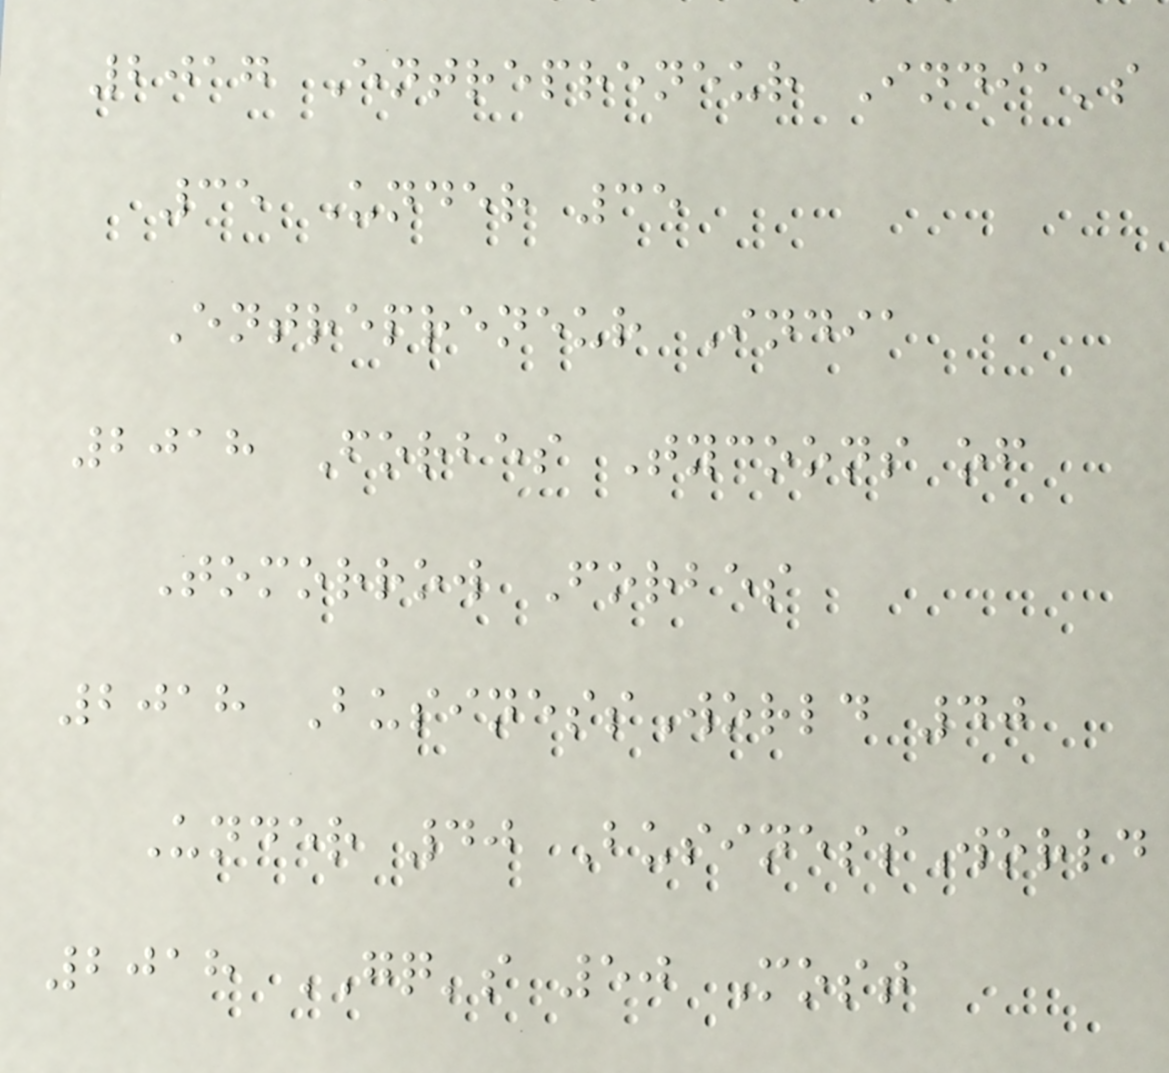2017 Entrepreneur India's
35 Under 35
Entrepreneur India
2018 Forbes Tycoons of
Tomorrow Forbes
2018 BusinessWorld 40
Under 40 BusinessWorld
2018 GQ's 50 Most
